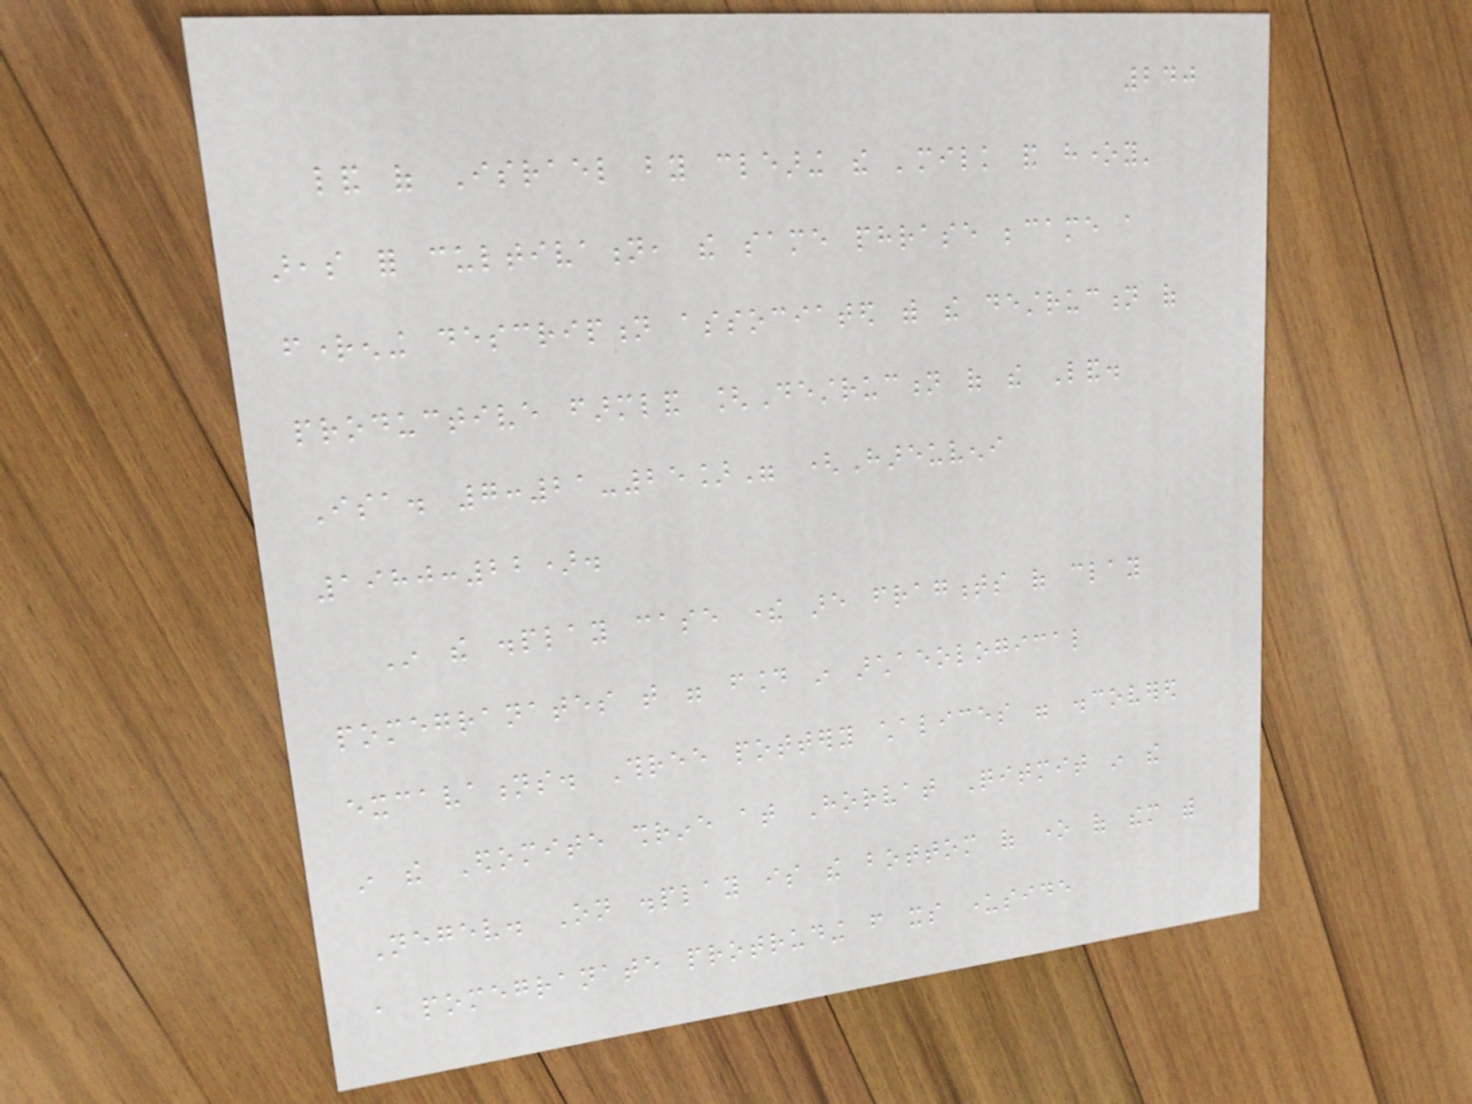240
land of Israel by clearing the 'milk and honey'
areas for cultivation, the same phrase became a
frightening description associated with the destruction of
productive farmland [Destruction of the Land.
Isa. 7:21-25]" (Hareuveni
1980:22).
In the display case there are fragments of clay
pomegranates that were found in archaeological
excavations. Three pottery chalices were discovered
in the Edomite shrine at Horvat Qitmit in the
Negev. On display is the bottom of one of them with
a pomegranate protruding from its underside
